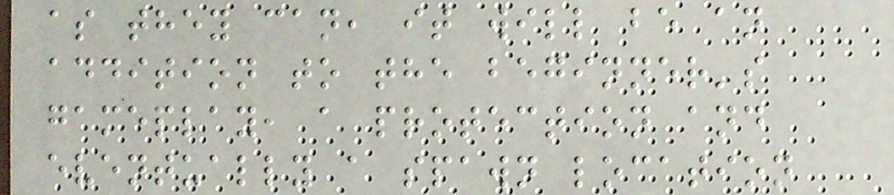as they can, it will be an
addition to the beginner's
gameplay, a protection and
eventually a spawn location
